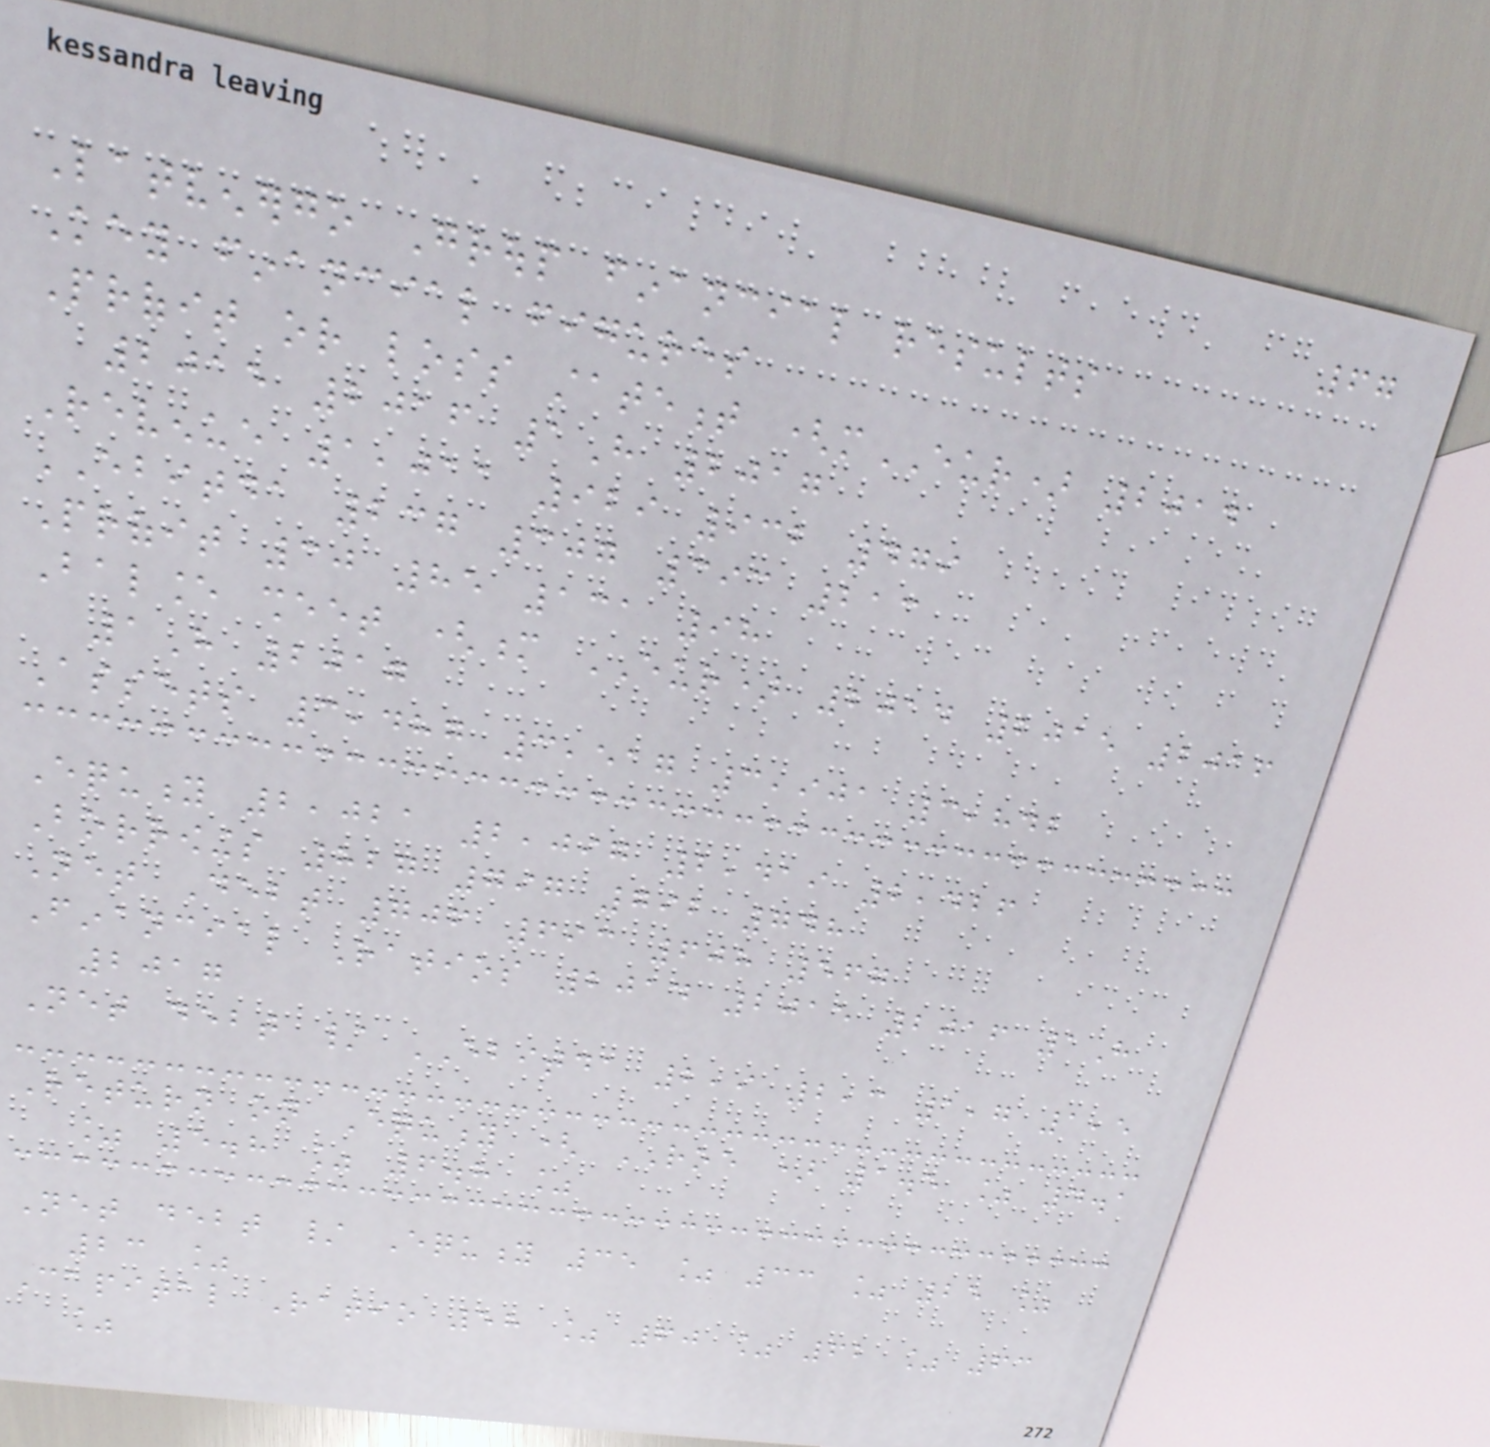67
Latvenergo Group financial results
Key financial figures
Profit or loss statement (mEUR) 2014
2015 2016 1H 2017
Revenue 1,011 929 932 479
EBITDA 237 307 393 213
Profit 30 85 131 98
Balance sheet (m EUR) 2014 2015 2016
1H 2017
Assets 3,487 3,517 3,901 3,842
Equity 2,021 2,097 2,419 2,426
Borrowings 827 797 792 748
Net Debt 706 693 608 567
Financial Ratios 2014 2015 2016 1H
2017
Net debt / EBITDA 2,9 2,3 1,7 1,5
Return on Equity ( ROE ) 1.5 % 4.1
% 5.8 % 6.8 %
Net debt / Equity 35 % 33 % 25 %
23 %
Capital Ratio 58 % 60 % 62 % 63
%
